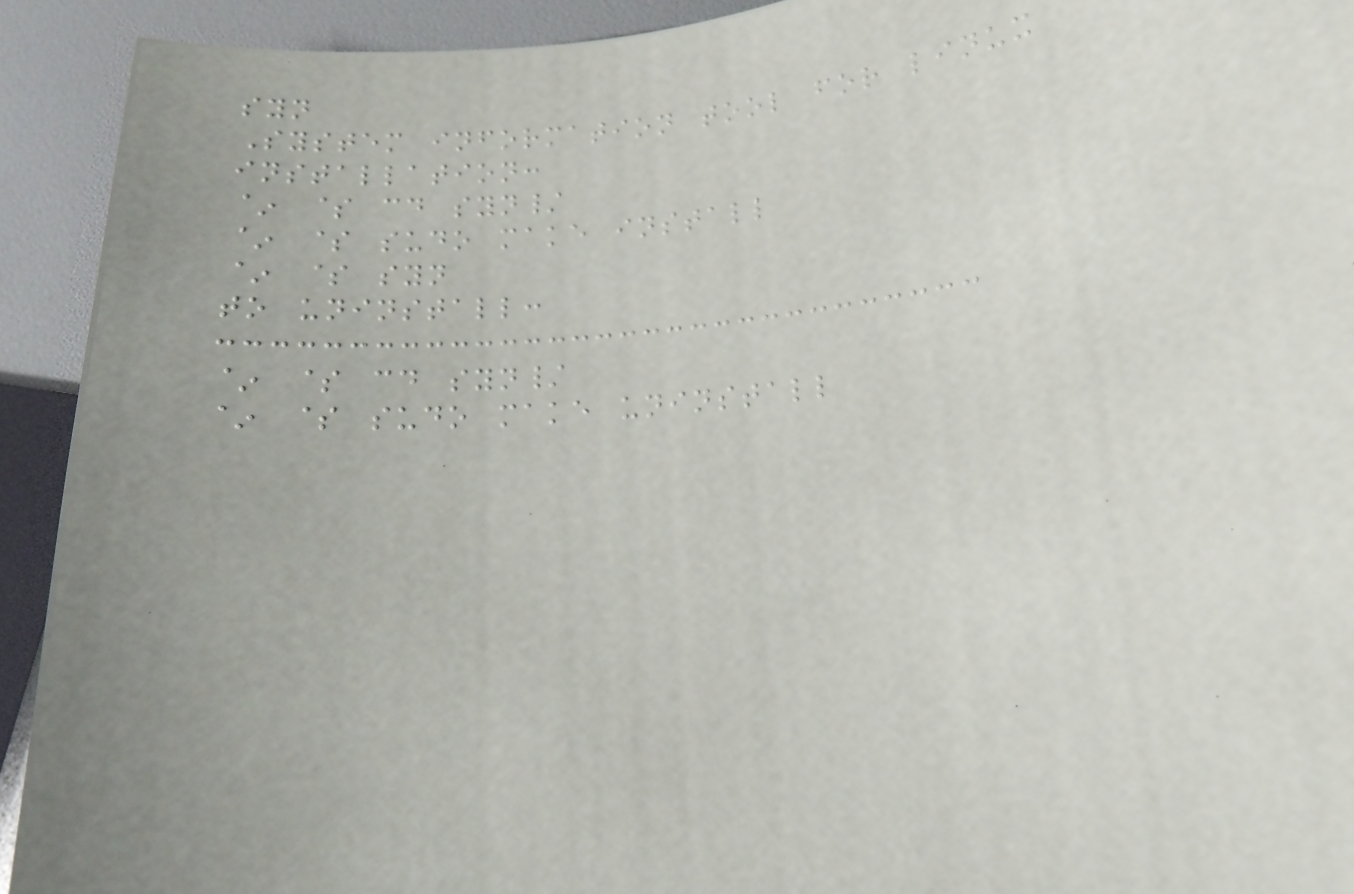syn
System information tool for linux
installation:
~ $ cd syn/
~ $ sudo make install
~ $ syn
to uninstall:
~ $ cd syn/
~ $ sudo make uninstall
